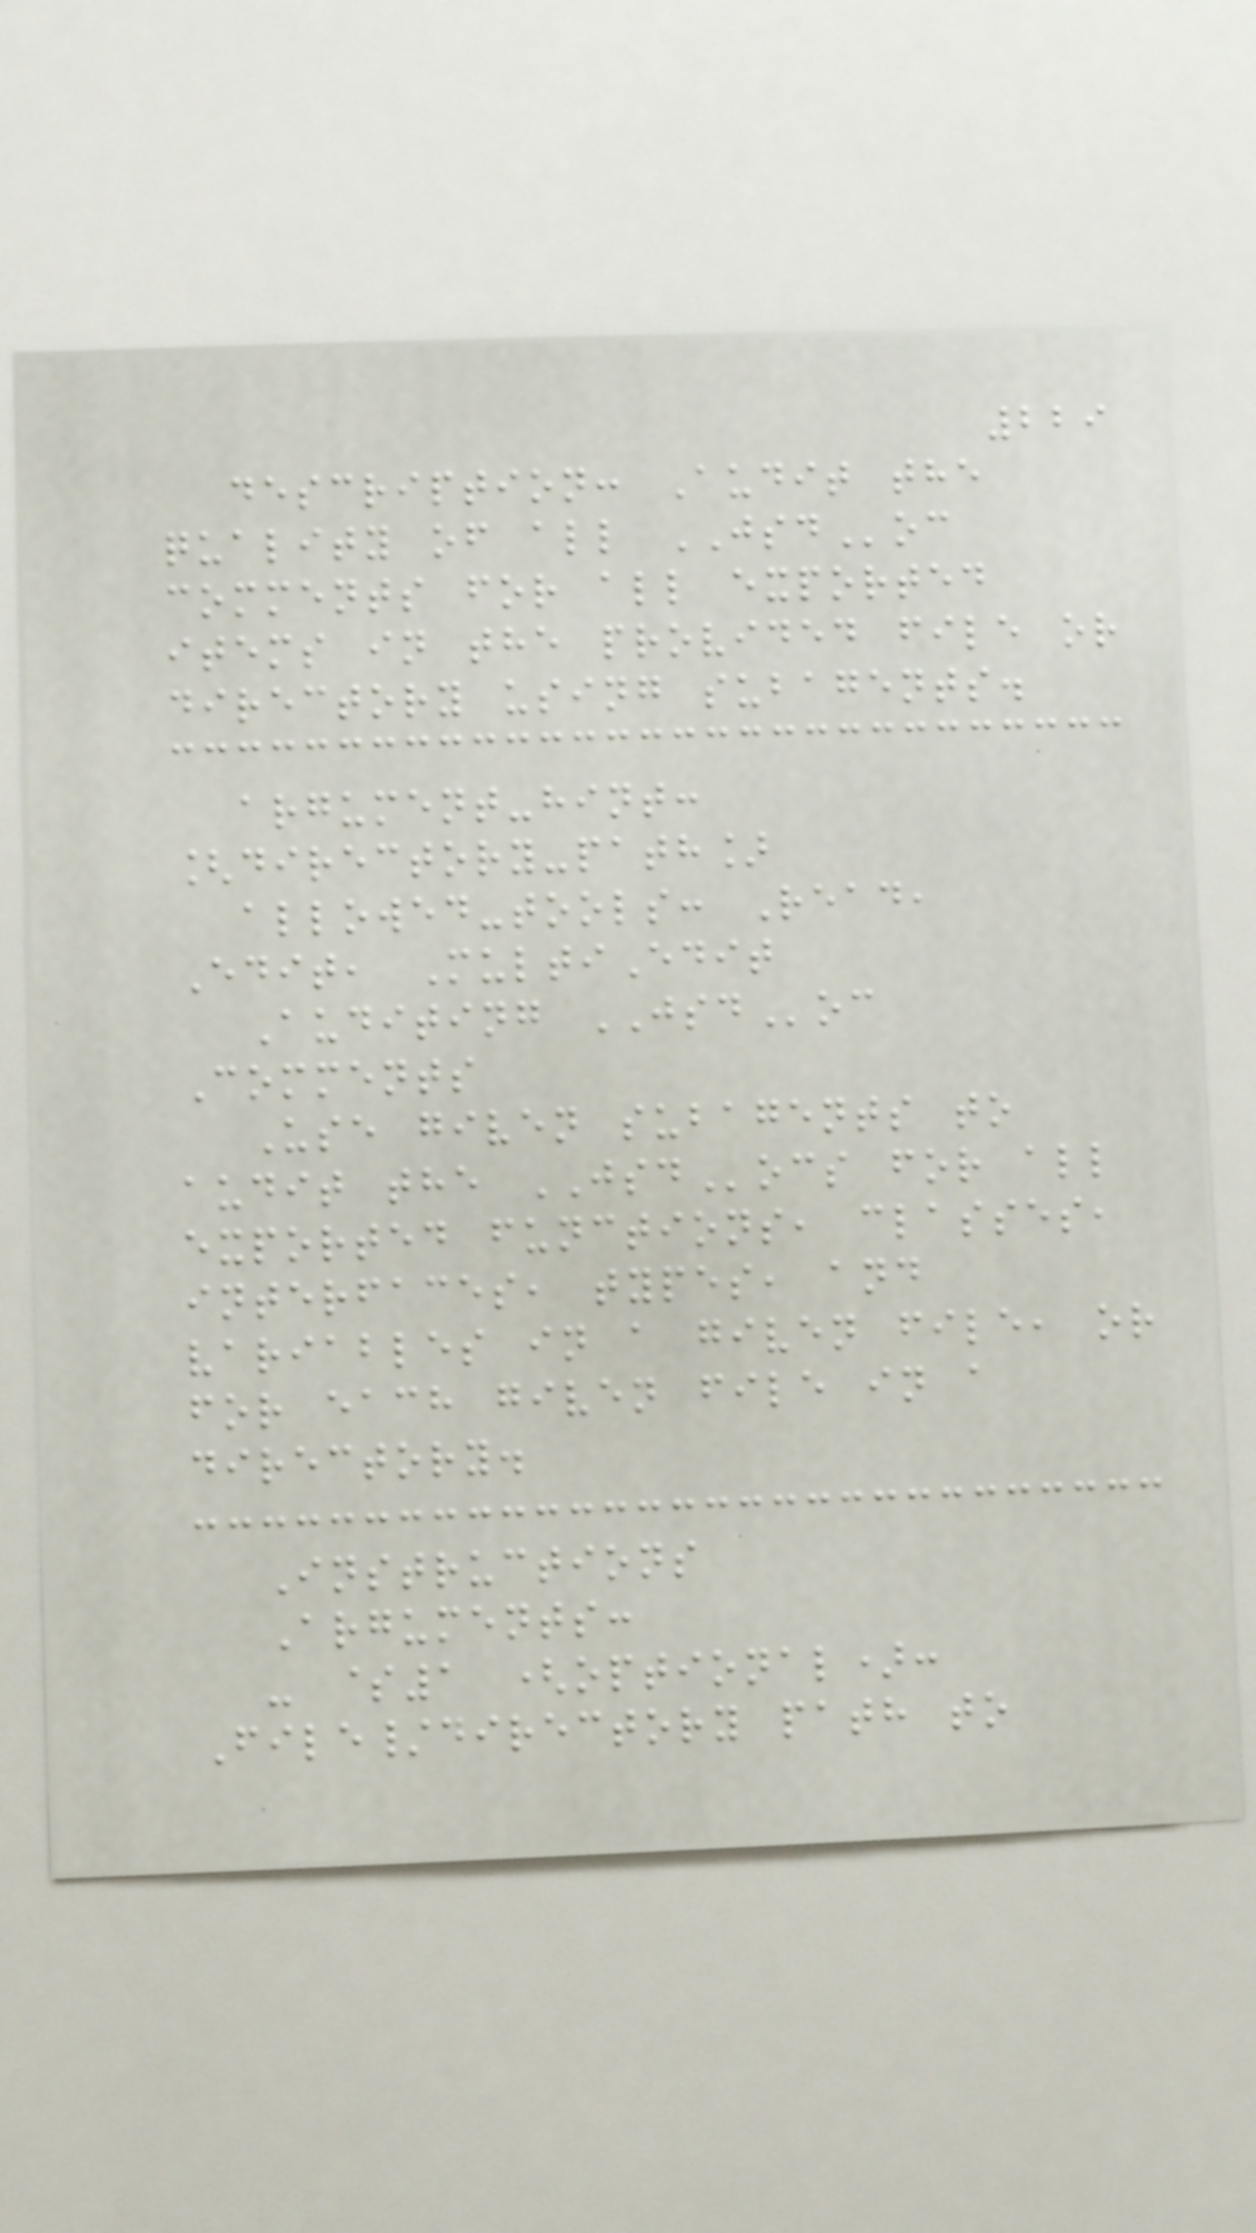229
description: Audit the
quality of all JSDoc
comments for all exported
items in the provided file or
directory using subagents.
argument-hint:
[directory-path]
allowed-tools: Read,
Edit, MultiEdit
Auditing JSDoc
Comments
Use given subagents to
audit the JSDocs for all
exported functions, classes,
interfaces, types, and
variables in a given file, or
for each given file in a
directory.
Instructions
Arguments:
- $1 (optional):
File/directory path to
